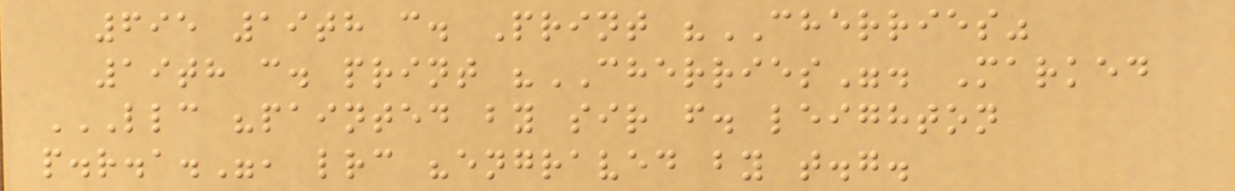695 19th c. Print "CHERRIES"
19th c. print "CHERRIES". Marked
LLC "PAINTED BY SIR F. LEIGHTON
P.R.A.", LRC "ENGRAVED BY T.G.
